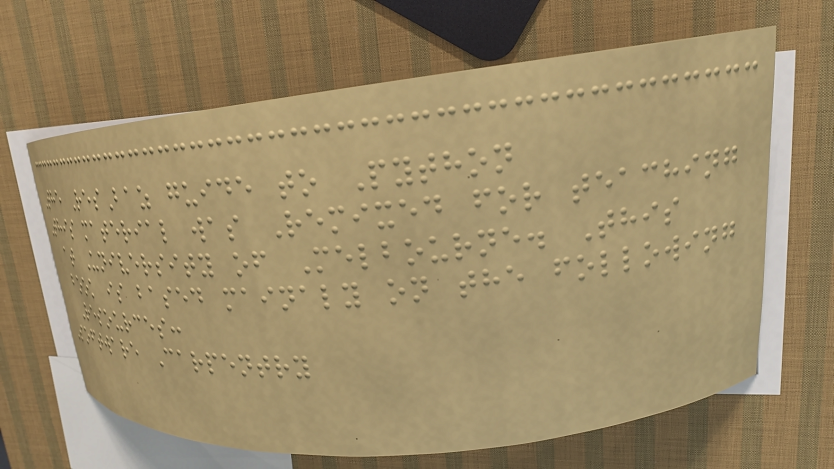The ResBaz guide to Python
This material was Remixed for teaching
at University of Melbourne. This
book is based mainaly on the following
Resources:
Software Carpentry
